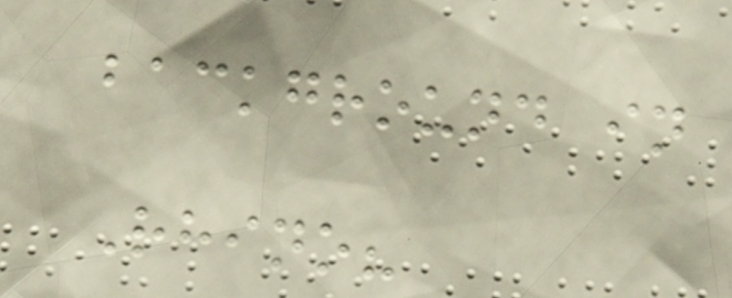background in
Rhino?
